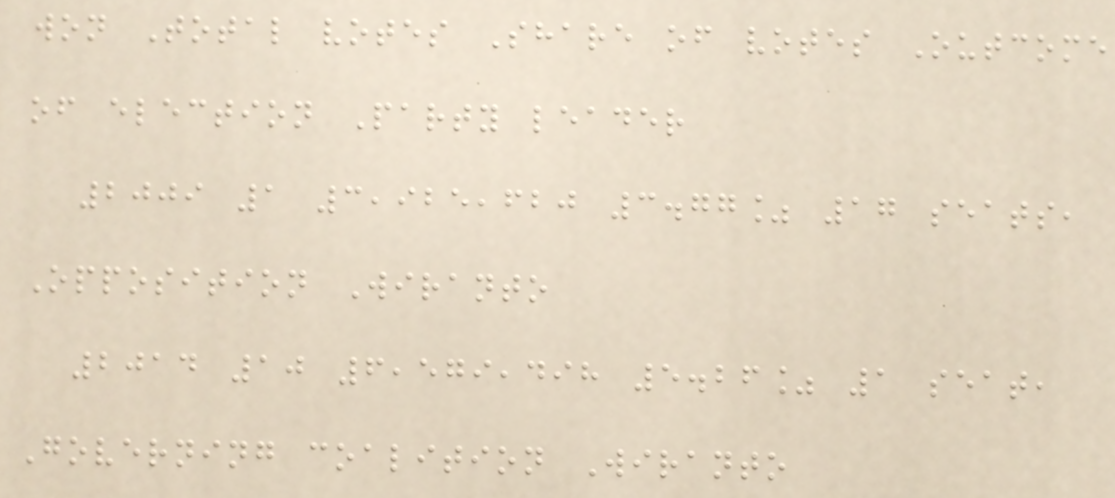won Total votes Share of votes Outcome
of election Party leader
2009 1 3,925,620 3.77% 17 seats,
Opposition Wiranto
2014 10 6,579,498 5.26% 1 seat,
Governing coalition Wiranto
